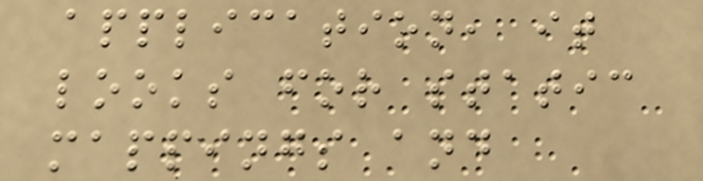application, it
looks for static
mappings and
